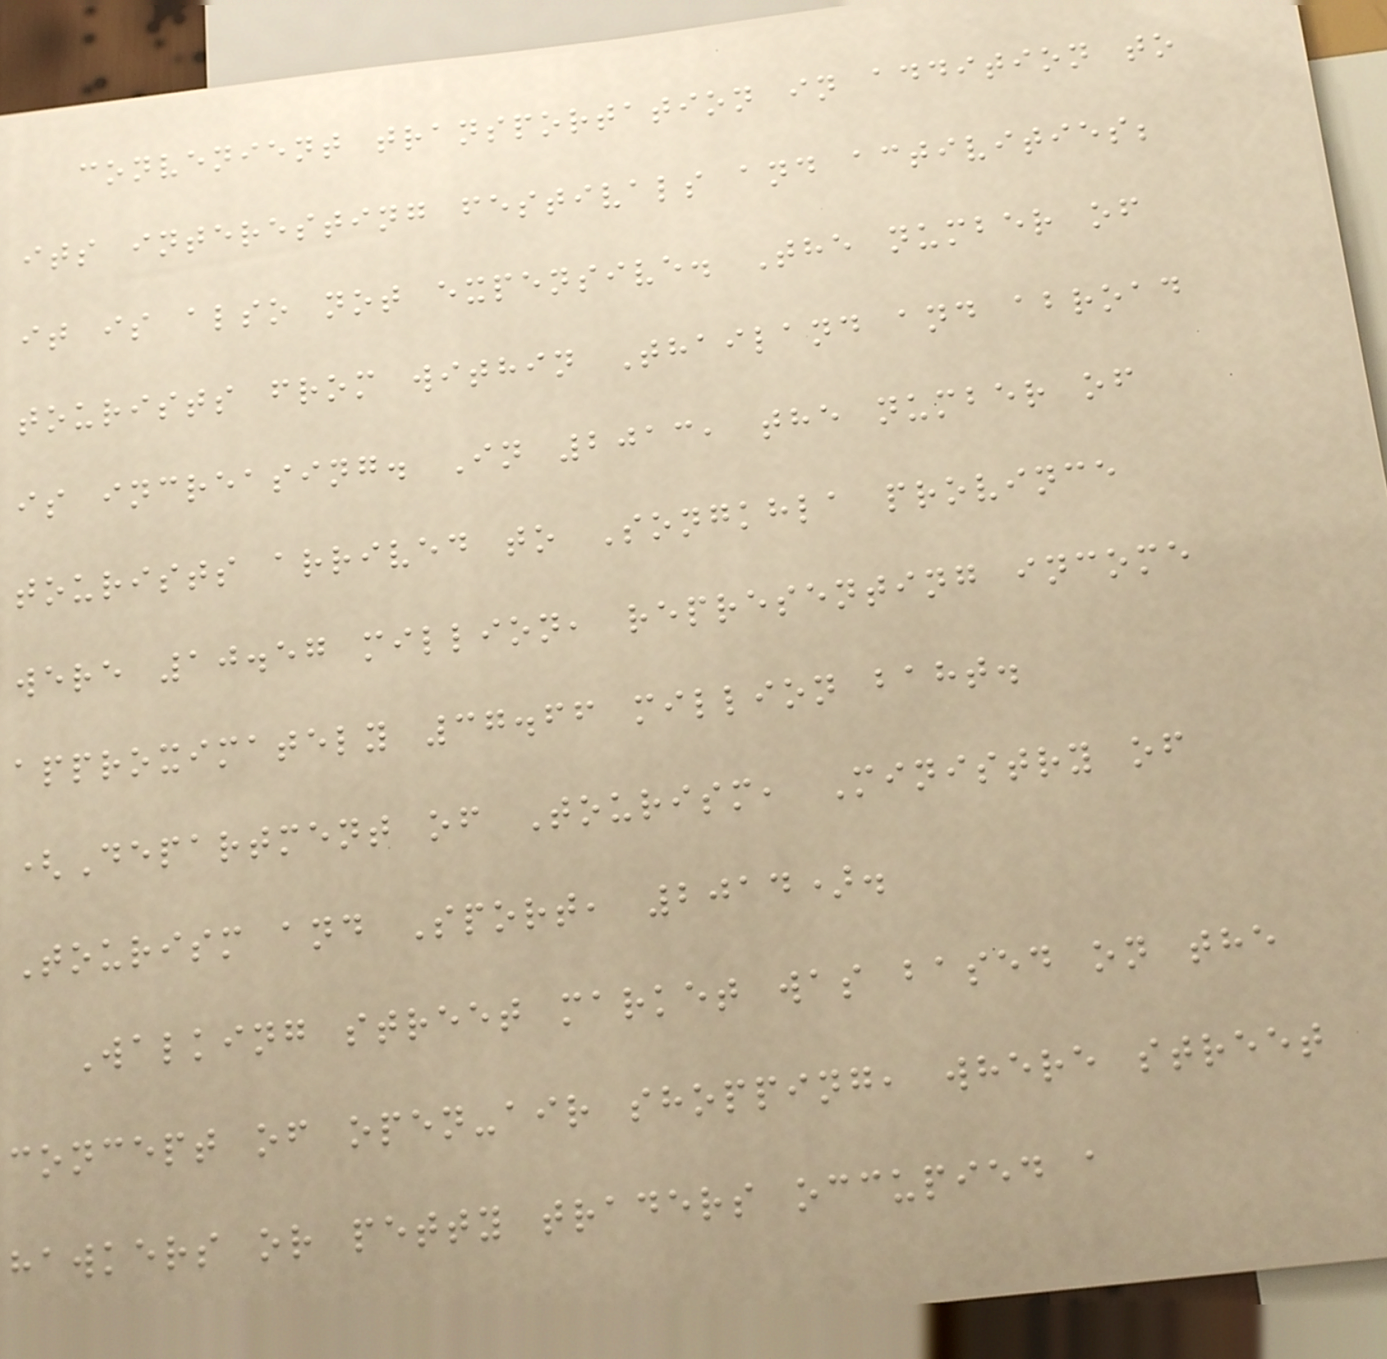convenient transportation in addition to
its interesting festivals and activities;
it is also not expensive. The number of
tourists from within Thailand and abroad
is increasing. In 2013, the number of
tourists arrived to Songkhla province
were 10.57 million, representing income
approximately 37.66 million baht.
(Department of Tourism, Ministry of
Tourism and Sport, 2014).
Walking street market was based on the
concept of open-air shopping, where street
hawkers or petty traders occupied a
